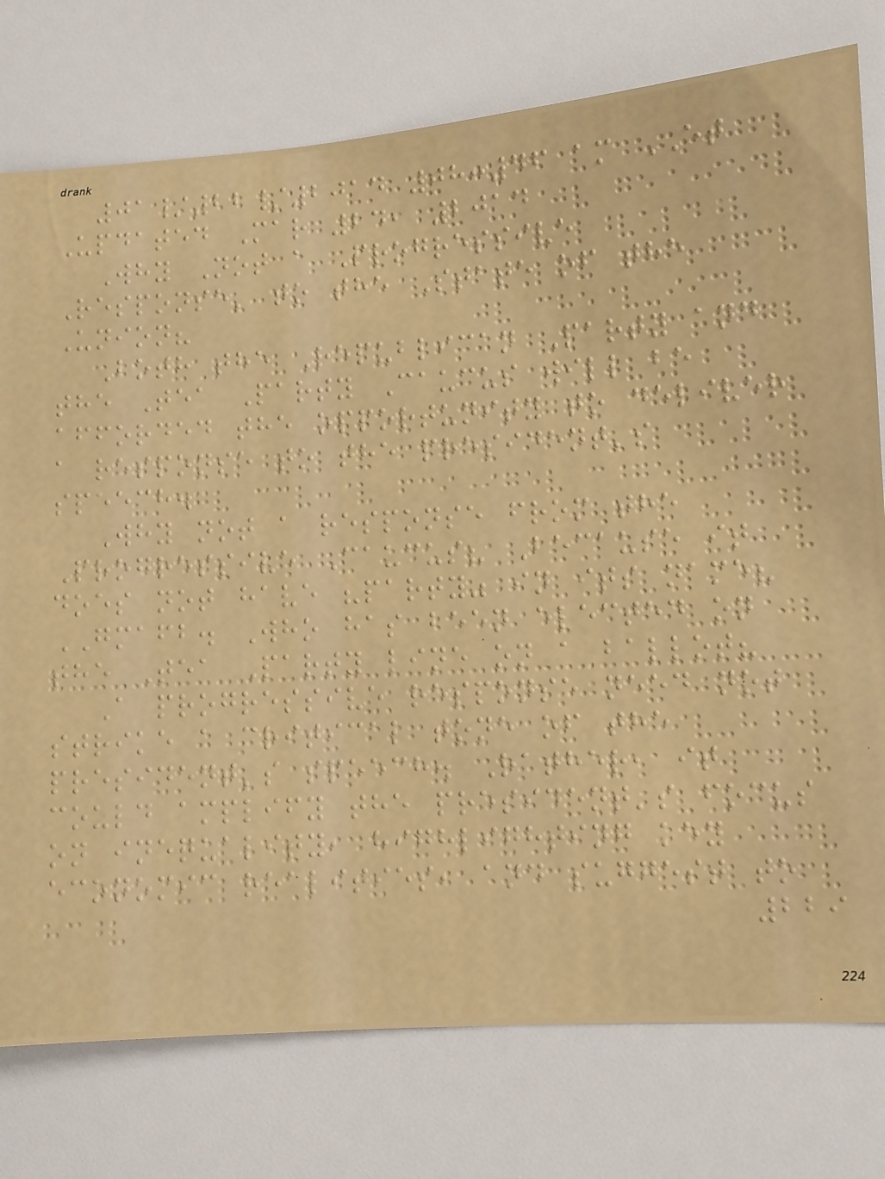01/22/2014 08:46 am ET
Updated Mar 24, 2014
Why Not a Progressive
Response' to the State of the
Union?
Both the Republican Party and
the Tea Party Caucus will be
afforded the opportunity to deliver
a response to the president's
speech.
Why not a response from the
Progressive Caucus? Because it
does not have "party" in its name?
GMAFB. Who has been elected on
the Tea Party line on a ballot?
A progressive response need not
strike a critical tone of the
president's speech. Rather, it
could amplify the president's focus
on inequality, highlighting key
economic realities, and suggest to
229
